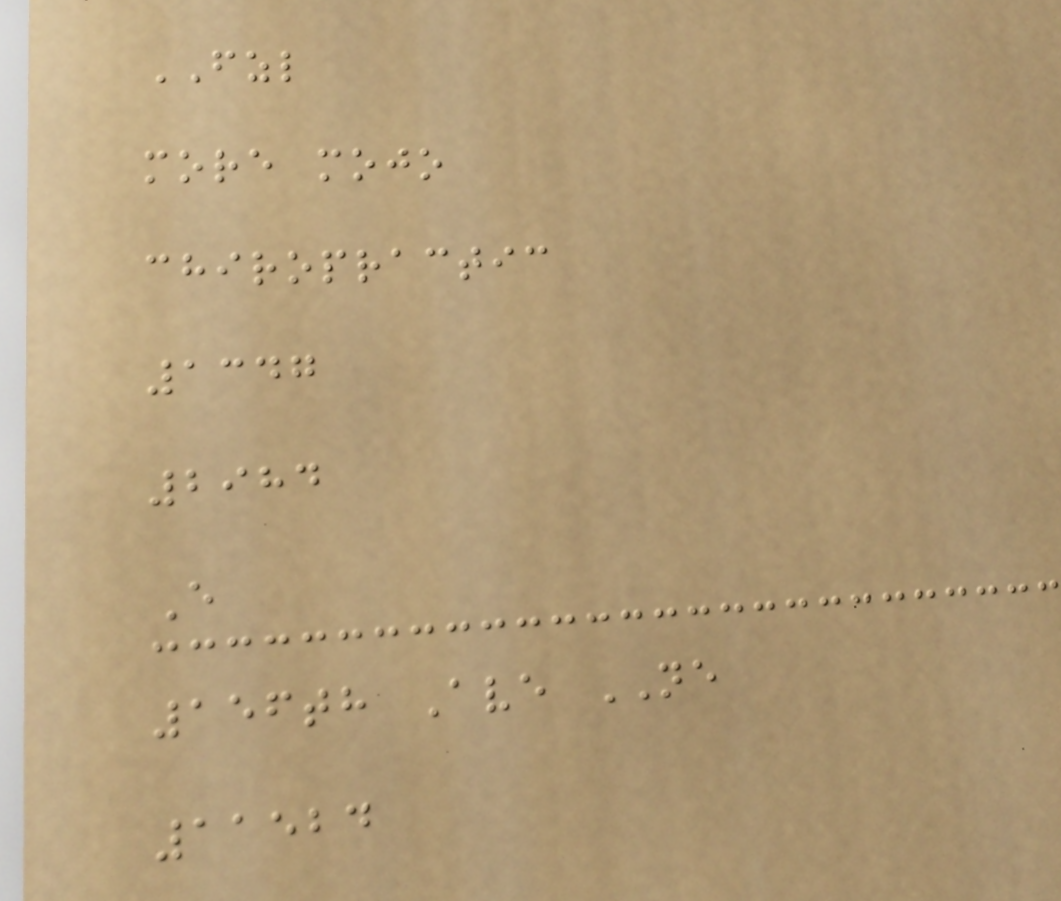FZL
more mojo
chiropractic
1347
2984
E
156th Ave NE
11524
